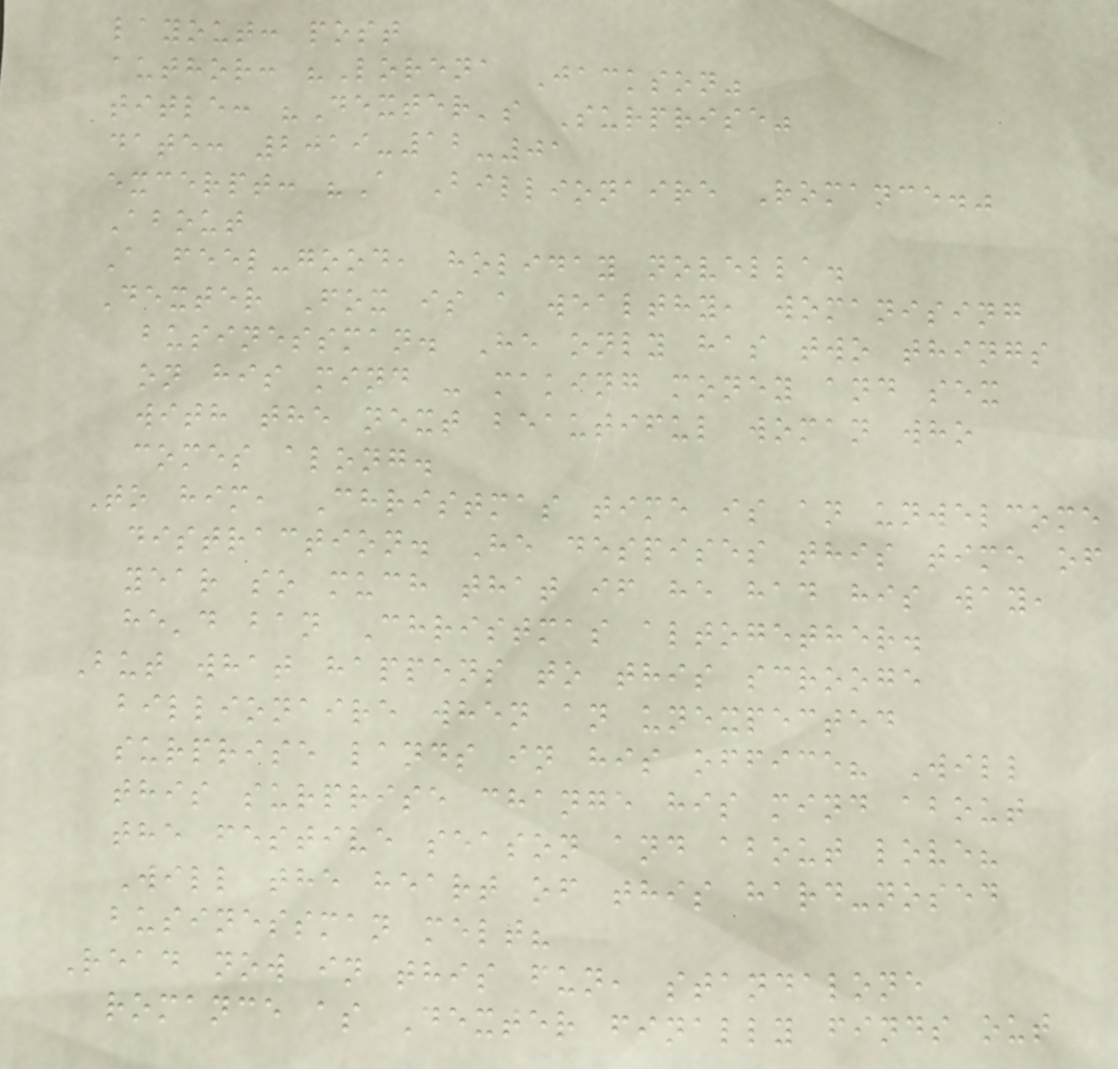layout: post
author: "Lorena Jackson"
title: "Dexter's Surprise"
date: 2019-12-01
excerpt: "A Billionaire Romance."
About
A feel-good, holiday novella.
Dexter Fox is a wealthy, womanising
businessman. He only has two things
on his mind - making money and sex
with the next beautiful woman who
comes along.
To him, Christmas time is an unwelcome
distraction. He despises this time of
year so much that if he had his way,
he'd ban Christmas altogether.
But what happens to this scrooge
billionaire when an unexpected
surprise lands in his office? Will
this surprise change his mind about
the festive season and about love?
Will the heart of this hard-nosed
businessman melt?
Read now in this fun, standalone
romance as Dexter finally finds out
